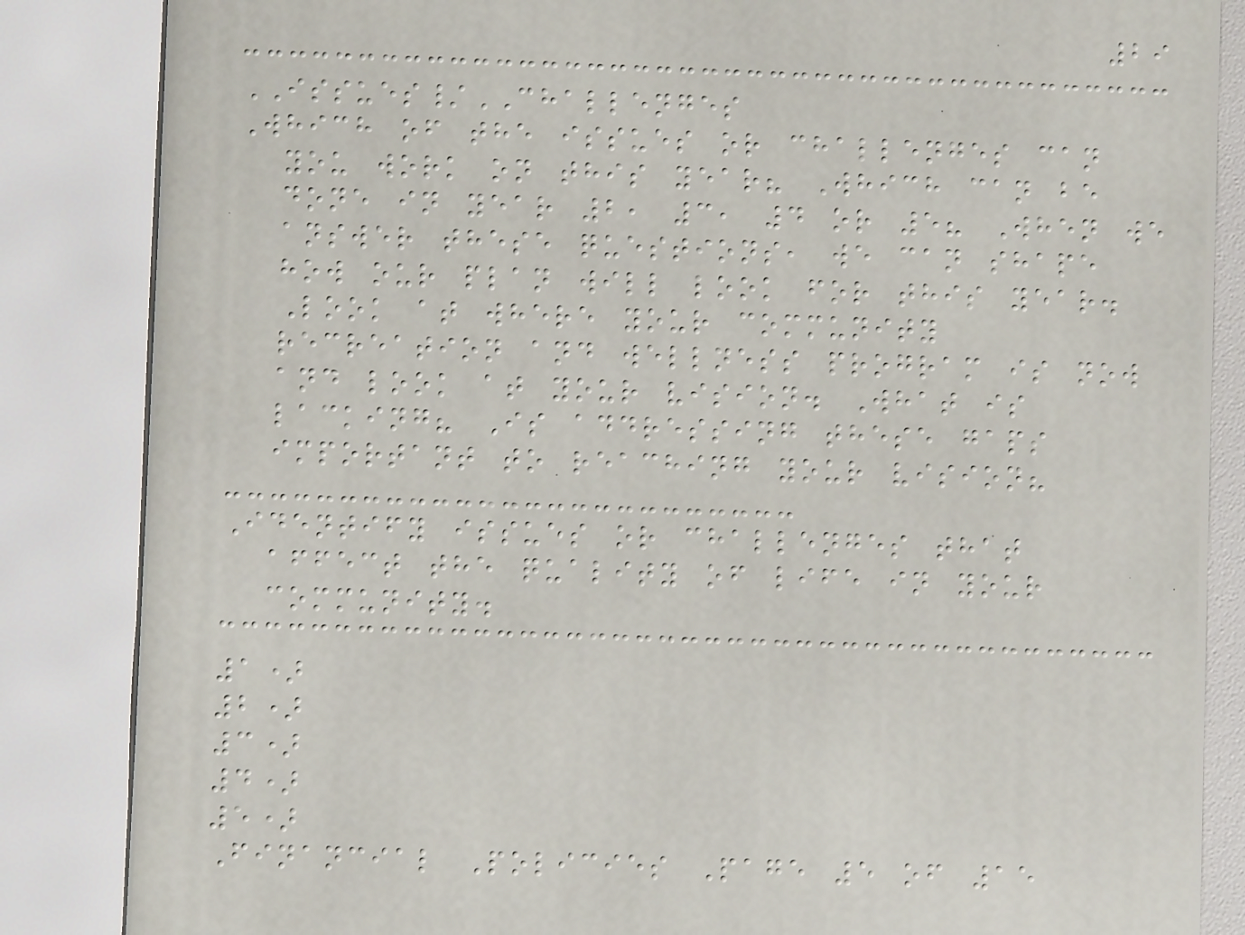29
ISSUES/CHALLENGES
Which of the issues or challenges can
you work on this year? Which can be
done in year 2, 3, 4 or 5? When we
answer these questions, we can shape
how our plan will look for this year.
Look at where your community
recreation and wellness program is now
and look at your vision. What is
lacking? Is addressing these gaps
important to reaching your vision?
Identify issues or challenges that
affect the quality of life in your
community.
1)
2)
3)
4)
5)
Financial Policies Page 5 of 15
